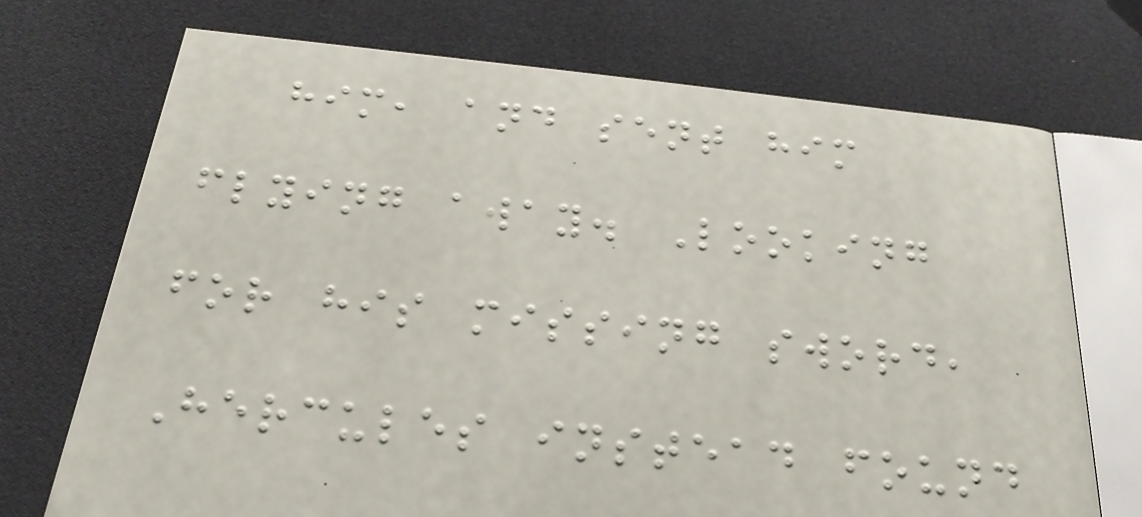him, and sent him
flying away. Looking
for his missing sword,
Hercules instead found
